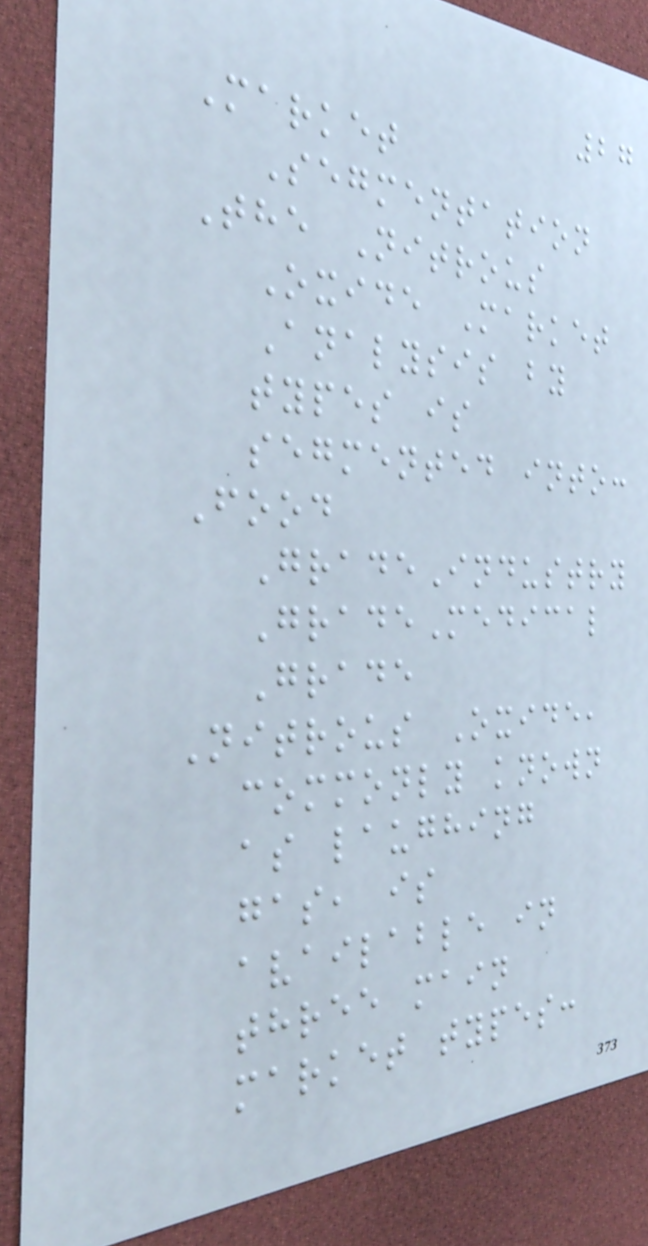27
Market
Segmentation
The Nitrous
Oxide Market
Analysis by
types is
segmented into:
Food
GradeIndustry
GradeMedical
Grade
Nitrous Oxide,
commonly known
as laughing
gas, is
available in
three main
market types:
